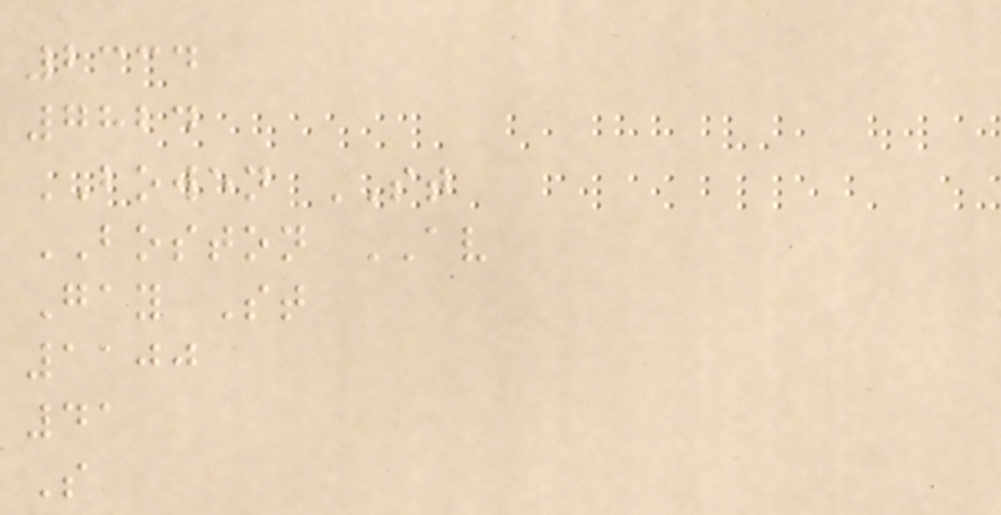2334
7824
BOWEN ST
BOSTON AV
Gay St
1100
41
S
